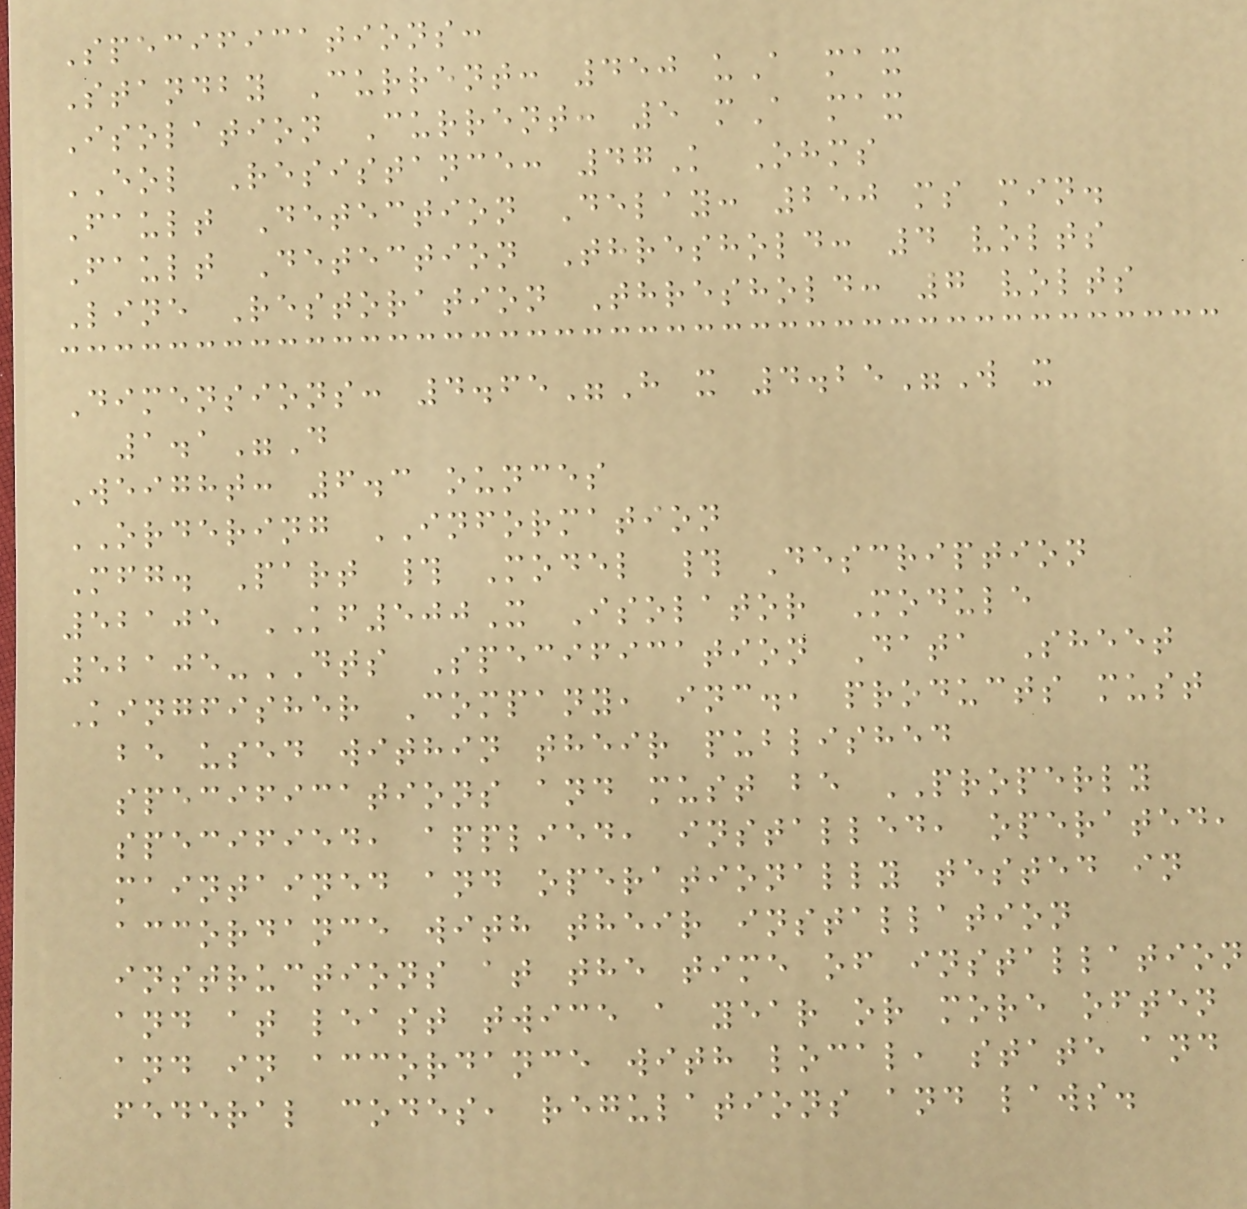Specifications:
Standby Current: 450 uA max
Isolation Current: 5 mA max
EOL Resistance: 47K Ohms
Fault Detection Delay: 250 ms min.
Fault Detection Threshold: 4 volts
Line Restoration Threshold: 7 volts
Dimensions: 4.65"H x 4.25"W x
1.1"D
Weight: 6.3 ounces
ORDERING INFORMATION
Mfg. Part # Model # Description
52105 KF500X Isolator Module
52105-DTS Specification Data Sheet
Kingfisher Company, inc., products must
be used within their published
specifications and must be PROPERLY
specified, applied, installed, operated,
maintained and operationally tested in
accordance with their installation
instructions at the time of installation
and at least twice a year or more often
and in accordance with local, state and
federal codes, regulations and laws.
